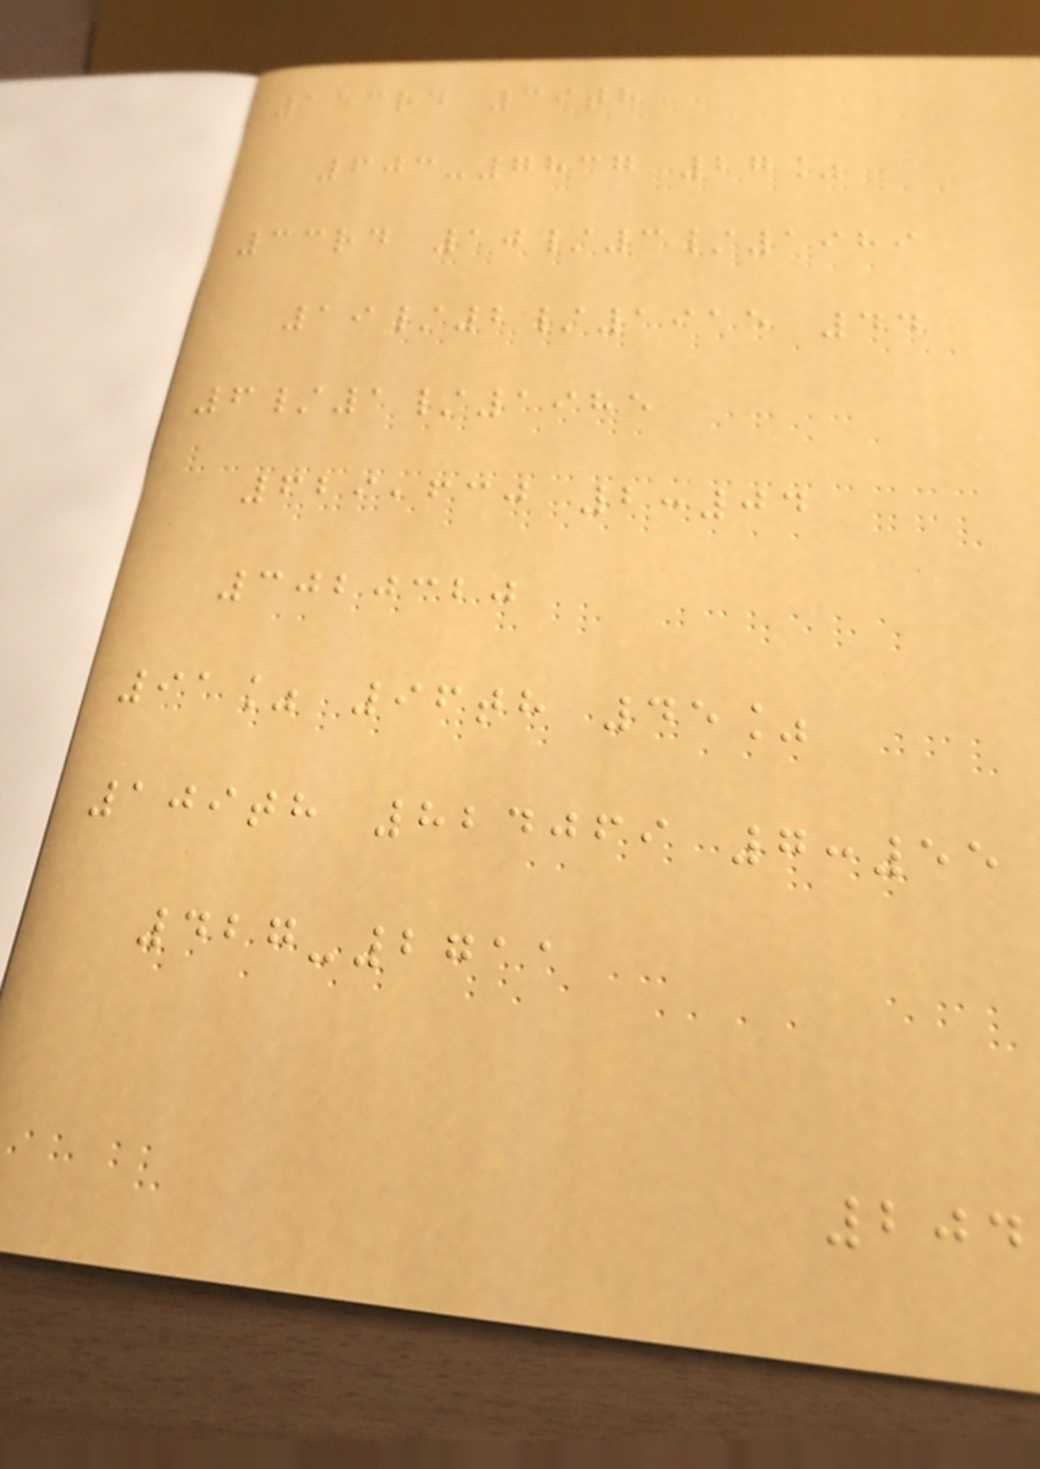153rd 39th
603-7837 27%
33rd 10/3/1989
19/2/1915 44
6/1/1985
629,630 2:04
3020320
91% 96th 45%
109th 824069 7:55
427-2711
204
